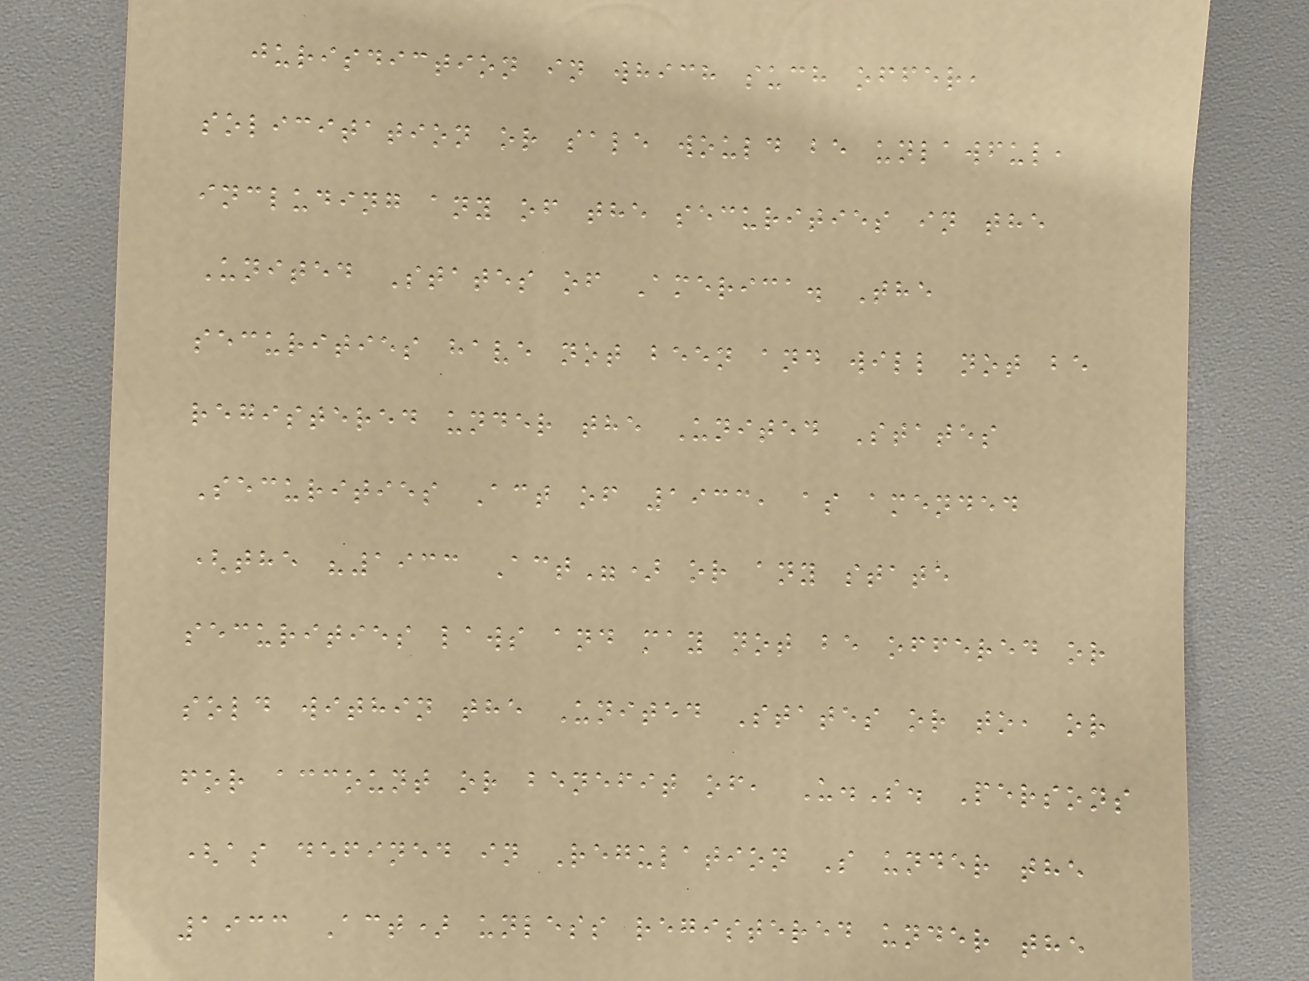jurisdiction in which such offer,
solicitation or sale would be unlawful,
including any of the securities in the
United States of America. The
securities have not been and will not be
registered under the United States
Securities Act of 1933, as amended
(the "1933 Act") or any state
securities laws and may not be offered or
sold within the United States or to, or
for account or benefit of, U.S. Persons
(as defined in Regulation S under the
1933 Act) unless registered under the
